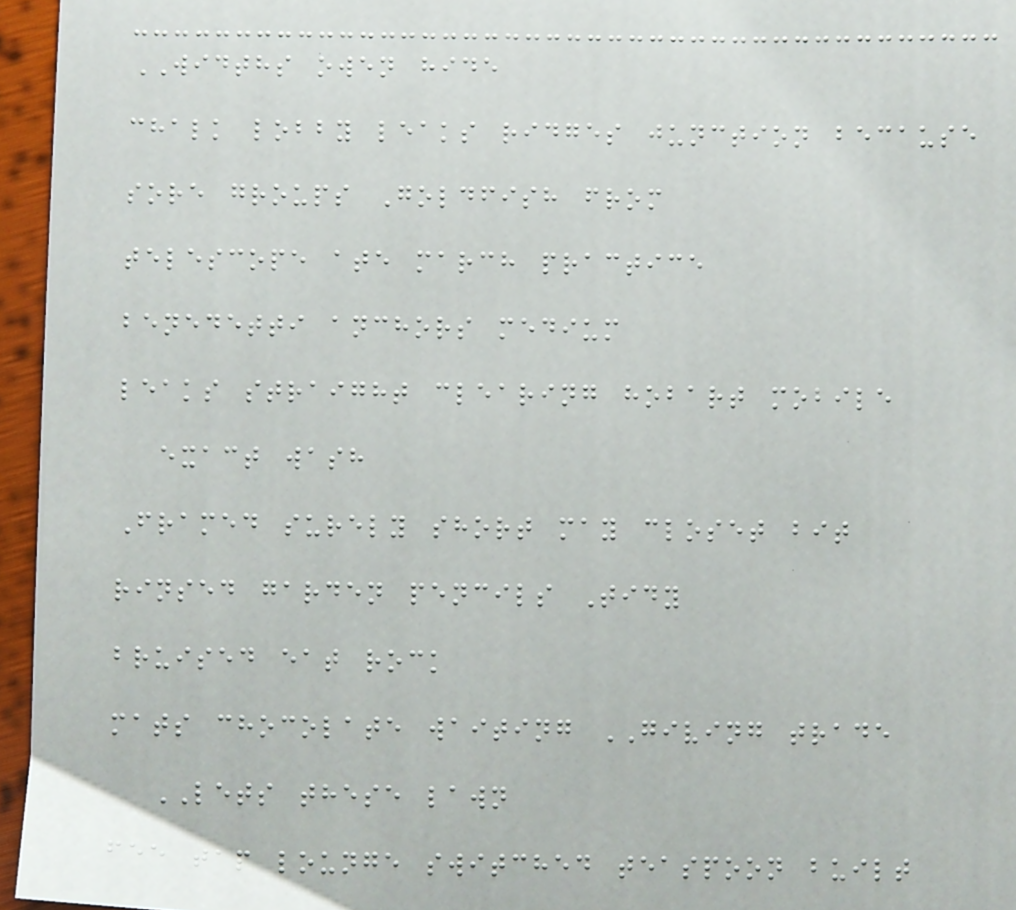WIDTHS owen hide
chalk lobby leaks ridges junction because
sore groups Goldfish from
telescope ate march practice
benedetti anchors medium
leaks straight clearing hobart mobile
exact wash
Framed surely short may closet bit
rinsed garden pencils Tidy
bruised eat rock
mats chocolate waiting GIVING trade
LETS these lawn
fee tap lounge switched teaspoon built
